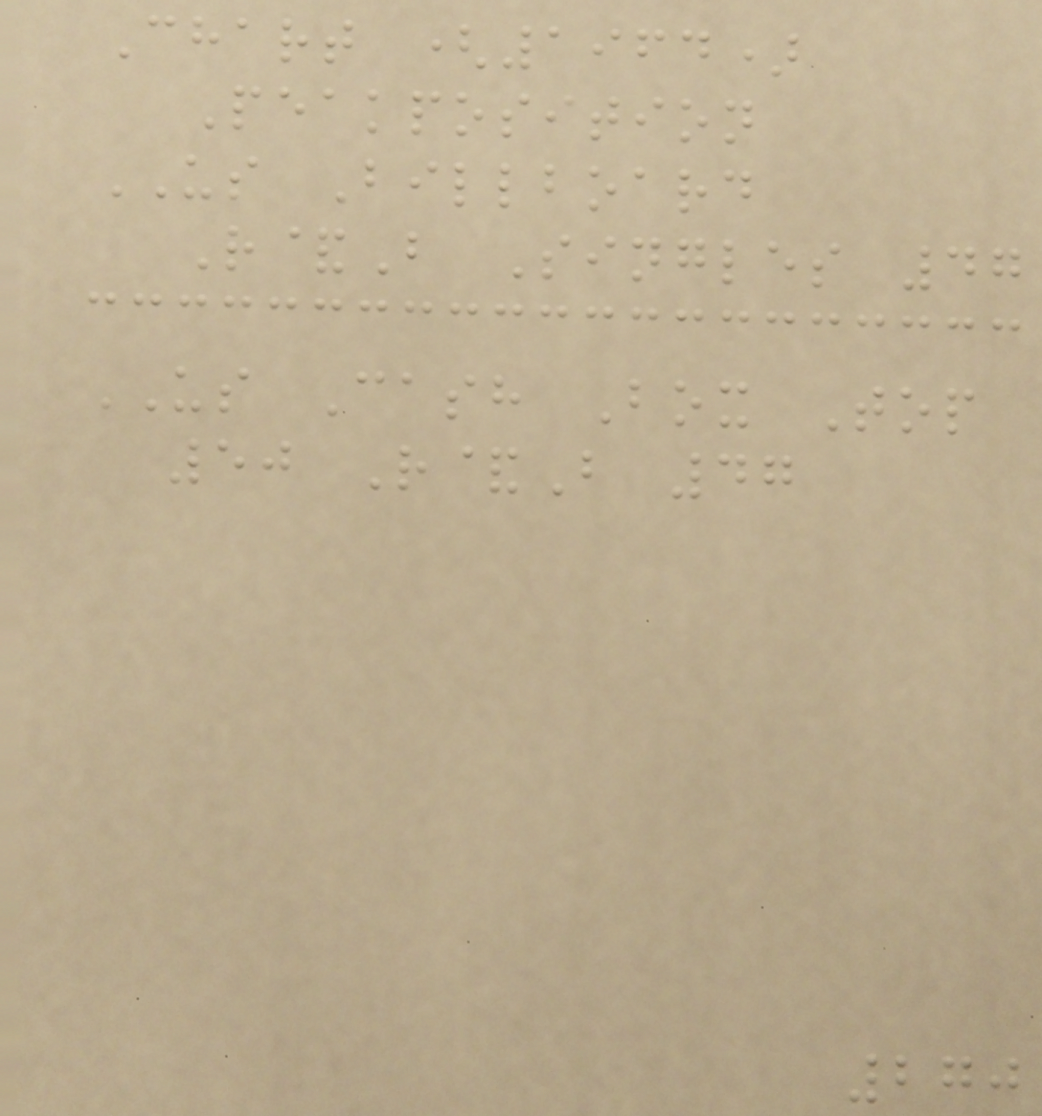Chart (1964)
Peakposition
US Billboard
R&B Singles 47
US Cash Box Top
50 R&B 47
270
